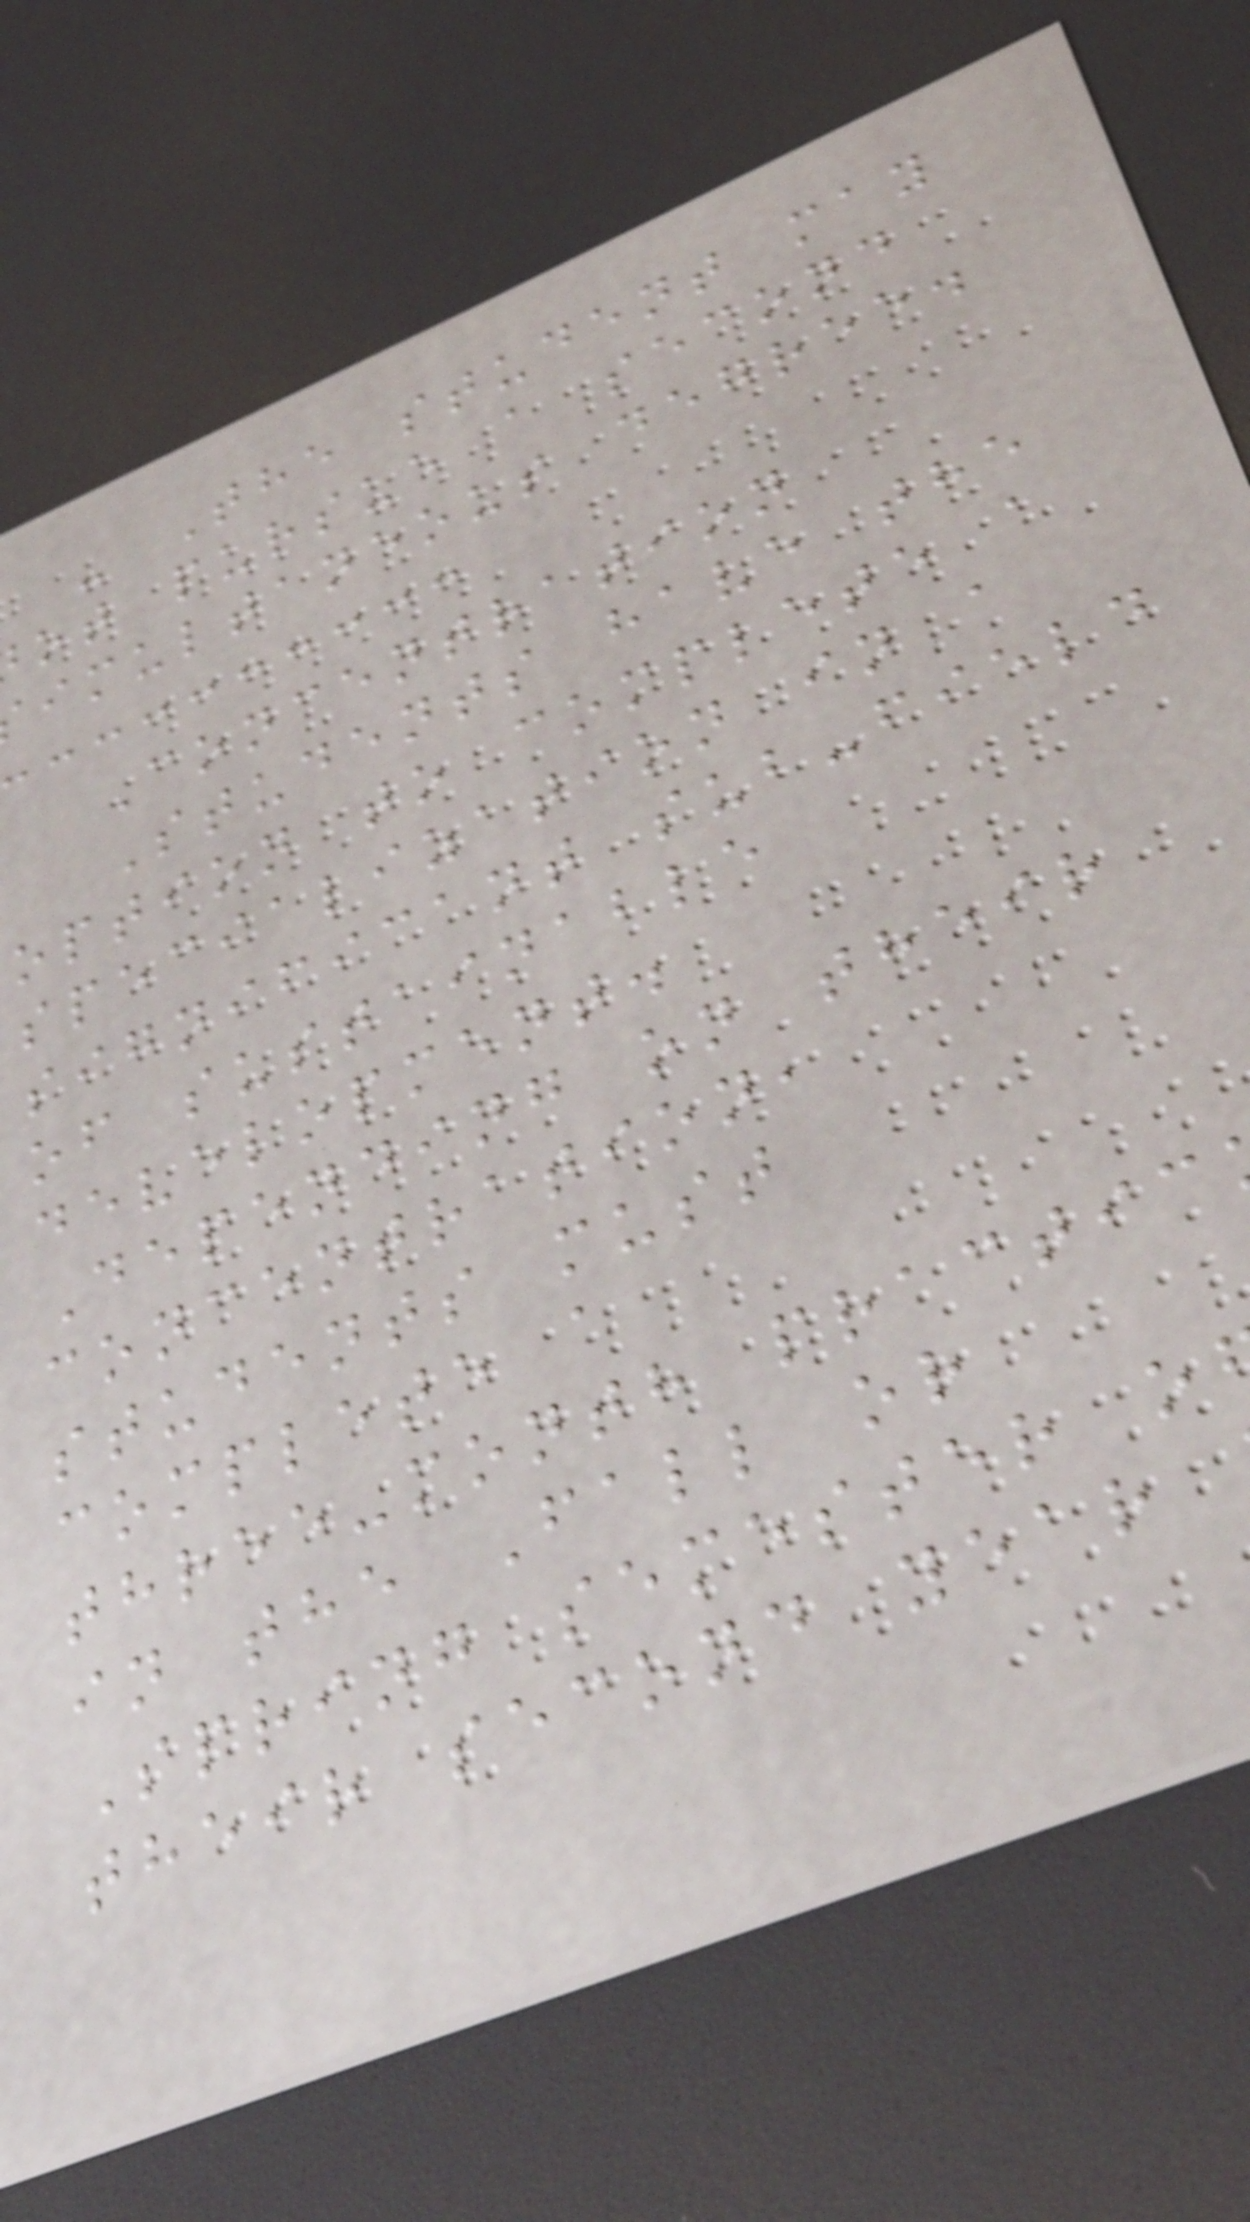- The student may
ot pursue a second
imultaneous degree.
Concentration
Students have the
option to complete a
specialization in a
significant sub-field
of sustainable
development.
Depending on their
concentration,
students must
complete a
three-month practic
in the Fall or
Spring semester o
their second year
